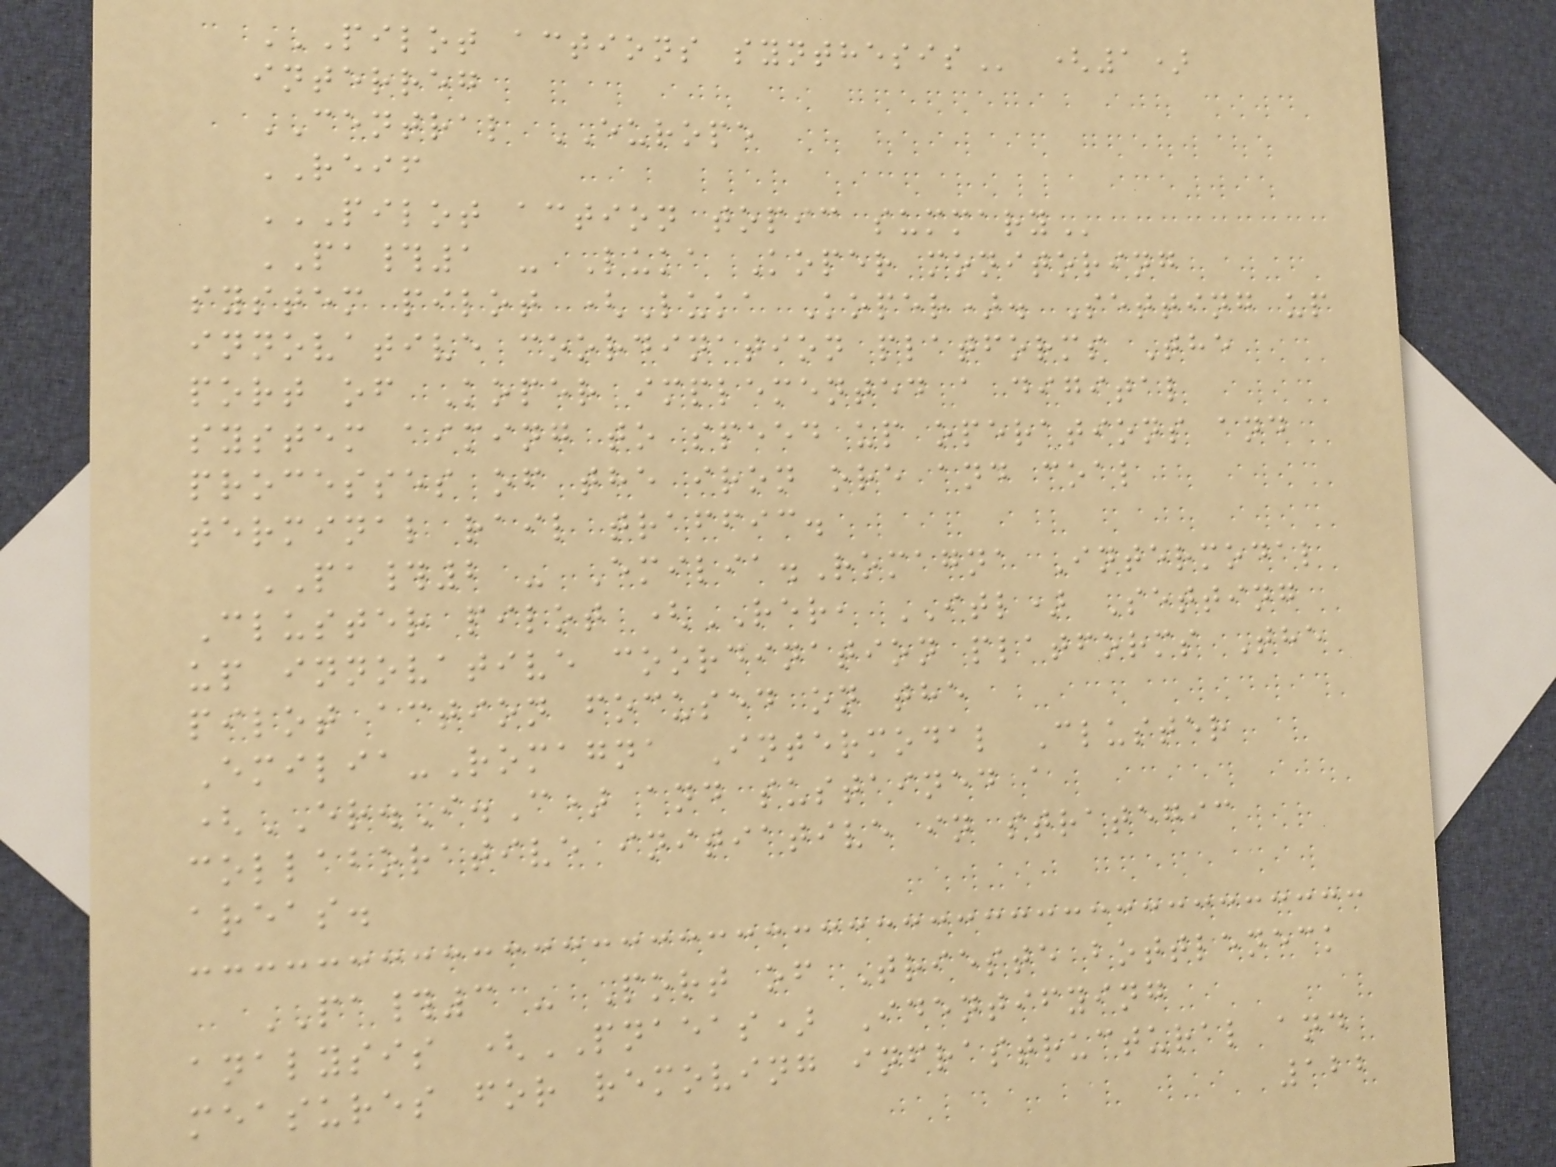PILOT ACTIONS SYNTHESIS (1)
interreg
CENTRAL EUROPE
REIF
PILOT ACTION TOPIC SUMMARY
PA#1 - Luka Koper monitoring
system pilot (Luka Koper). Setting up
innovative coordination platforms The
port of Koper implemented a digital
system aiming to speed up operations and
processes of the iron ore and coal
terminal rail traffic.
PA#2 - Emilia.Romagna Intermodal
Cluster pilot (RER, ITL) Setting
up innovative coordination platforms The
pilot action focused on the
Emilia-Romagna Intermodal Cluster
(ER.I.C) and sustained a
collaborative initiative in strategic
areas.
PA#3 - Port of Trieste bottleneck
analysis (PNAEAS) Identifying
measures for removing infrastructural and
122
